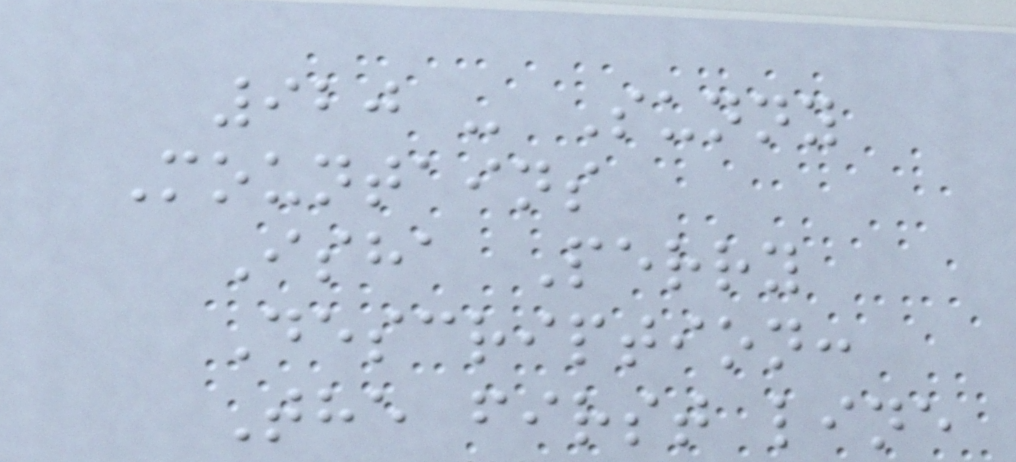920 - Sunny
Mountains
Isha Perry
Description:
The first line
